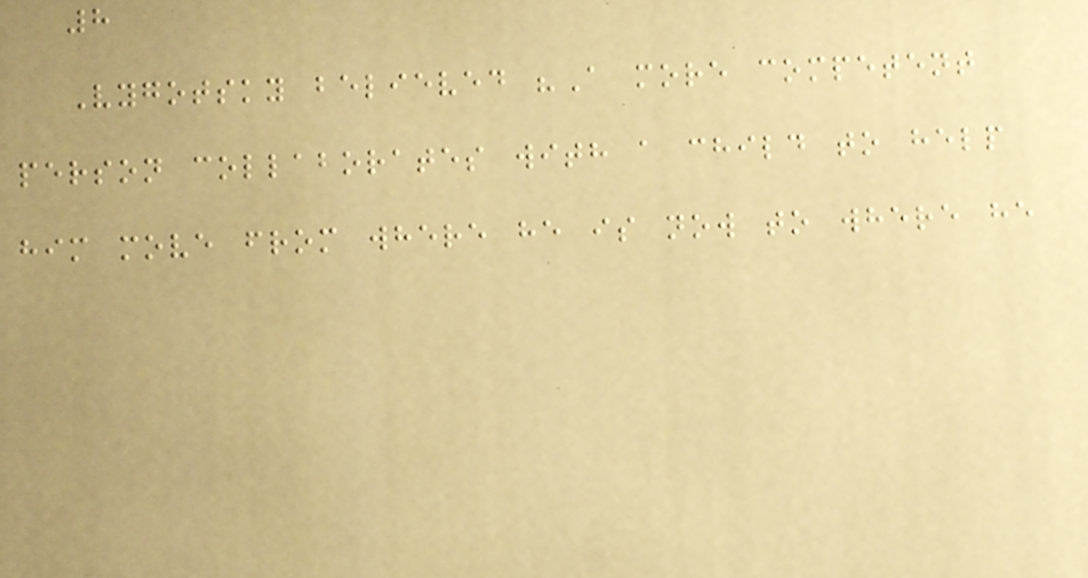8
Vygotsky believed "A more competent
person collaborates with a child to help
him move from where he is now to where he
